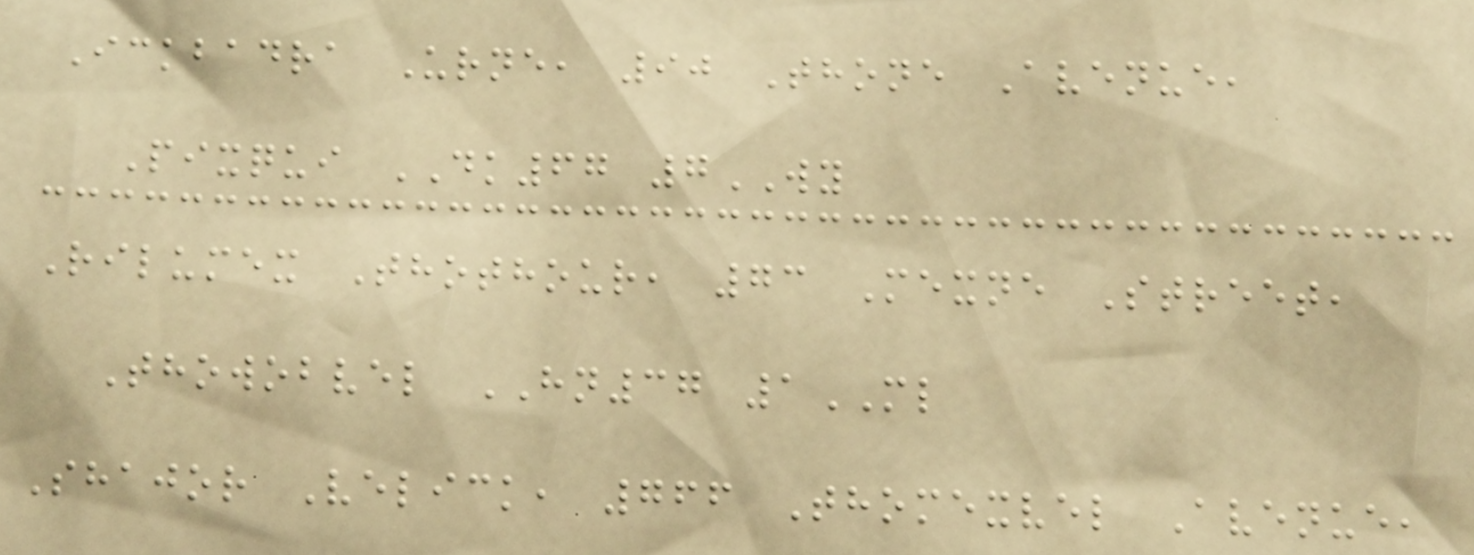Ickbadra Urne, 90 Thone Avenue,
Pixqui DK67 7WY
Rilumex Thothour, 73 Mexne Street,
Thowobvel HN37 1ML
Shajor Velick, 766 Thomexvel Avenue,
